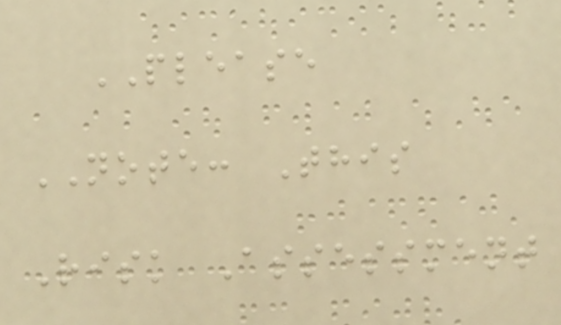PLEASE
NOTE: This
Risk Assessment
